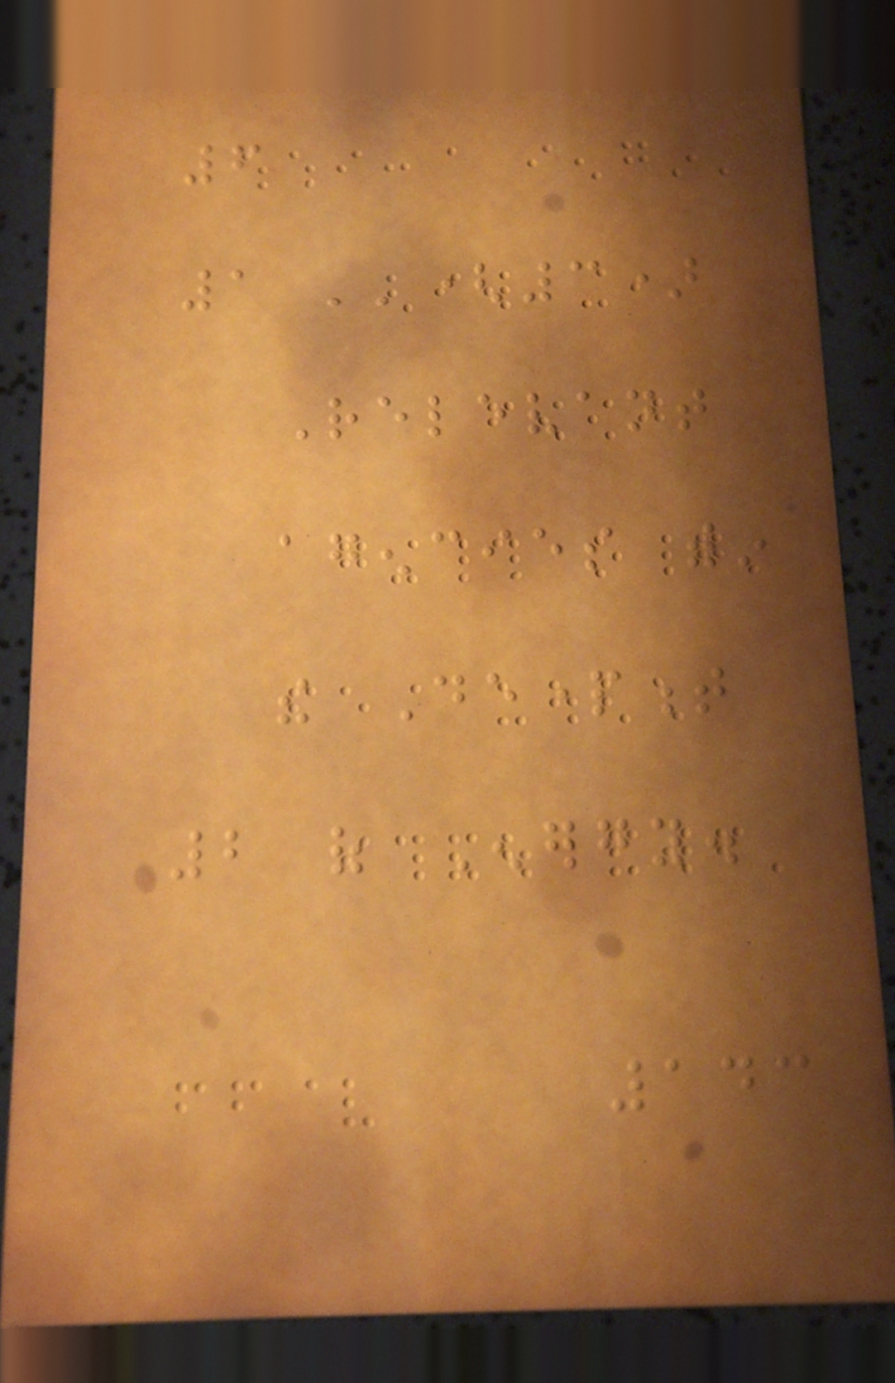6
1 ''(3)
Relevant
agencies within
the Department
2 of Energy.
143
